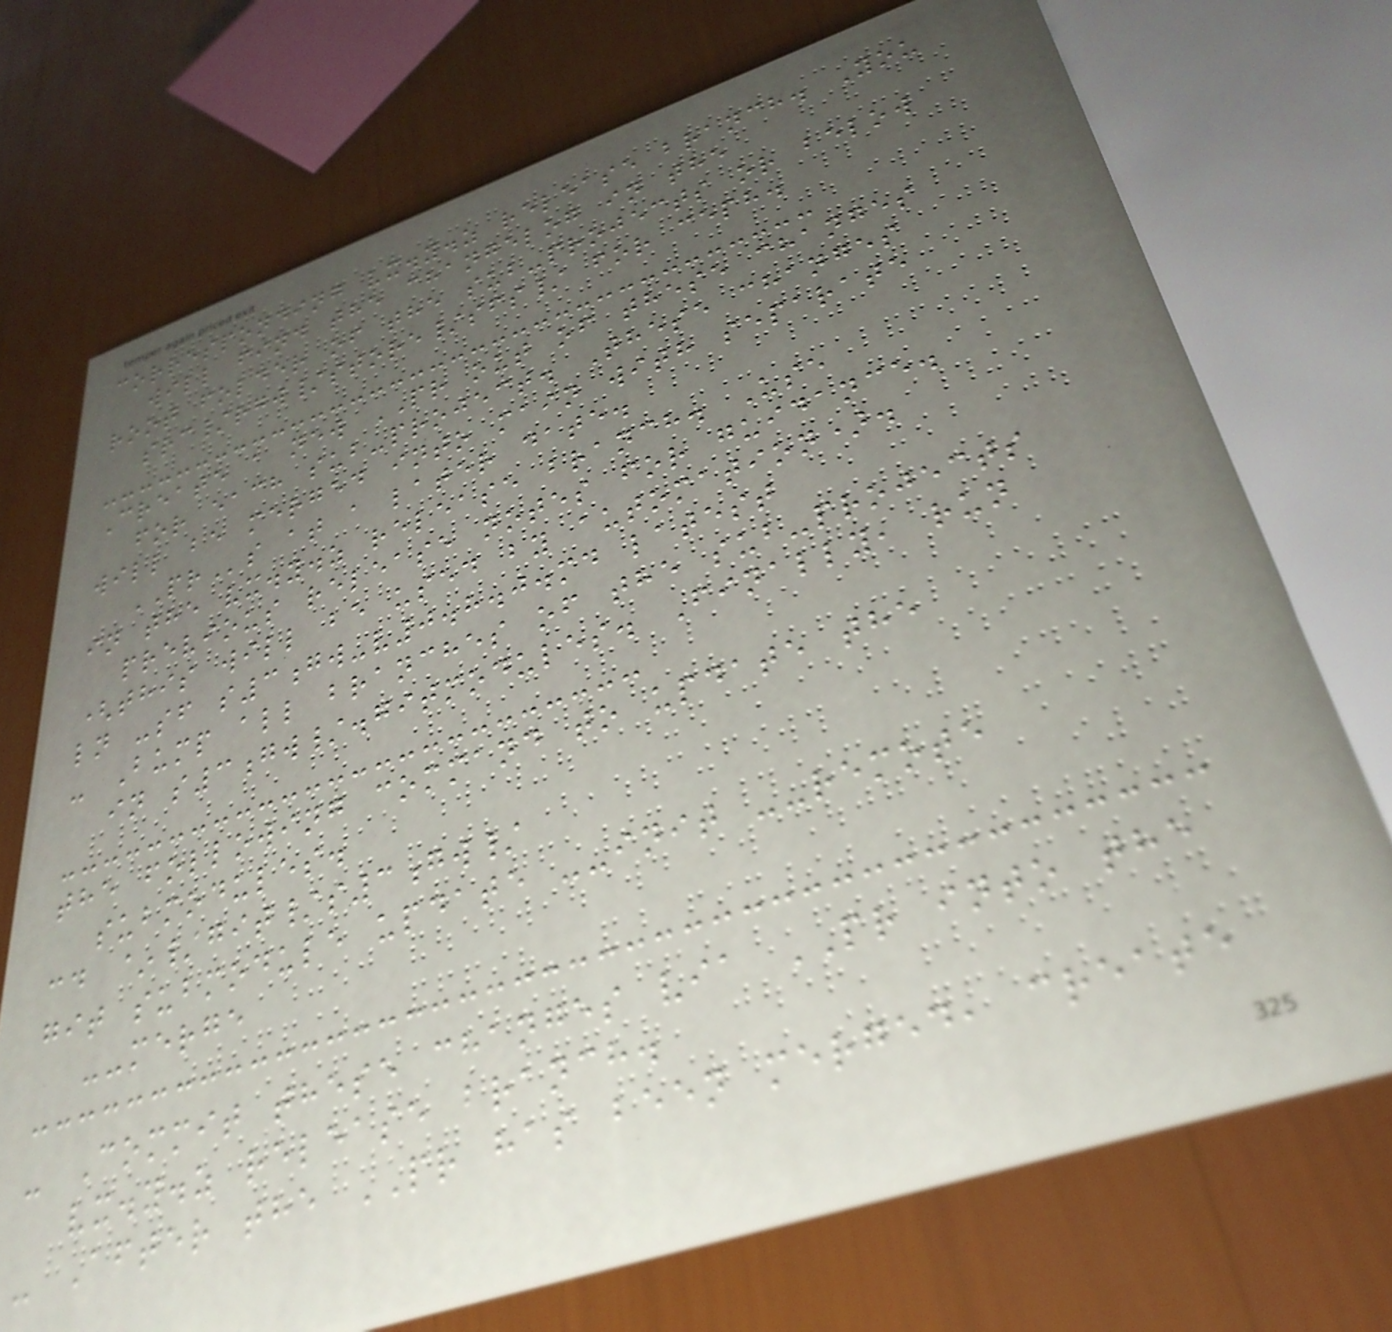corresponding vx.y.z release branch. You
will find the changelog in the
root folder of the sub-projects or below
src/rgw/store/sfs/ for ceph.
Create a new PR out of these changes
for each sub-project. These changes
will be merged into main with separate
PRs at a later date.
in the vx.y.z release branch. Use
previous release notes for guidance.
(this will be used by automation).
ln -sf s3gw-v0.8.0.md latest
- Bump all branches of the sub-projects
in s3gw/.gitmodules. Finally, run
the following command to update the
submodules.
cd ~/git/s3gw/
git submodule update --init --remote
--merge
- Commit these changes via PR into the
vx.y.z release branch.
- After the PR has been merged, create
